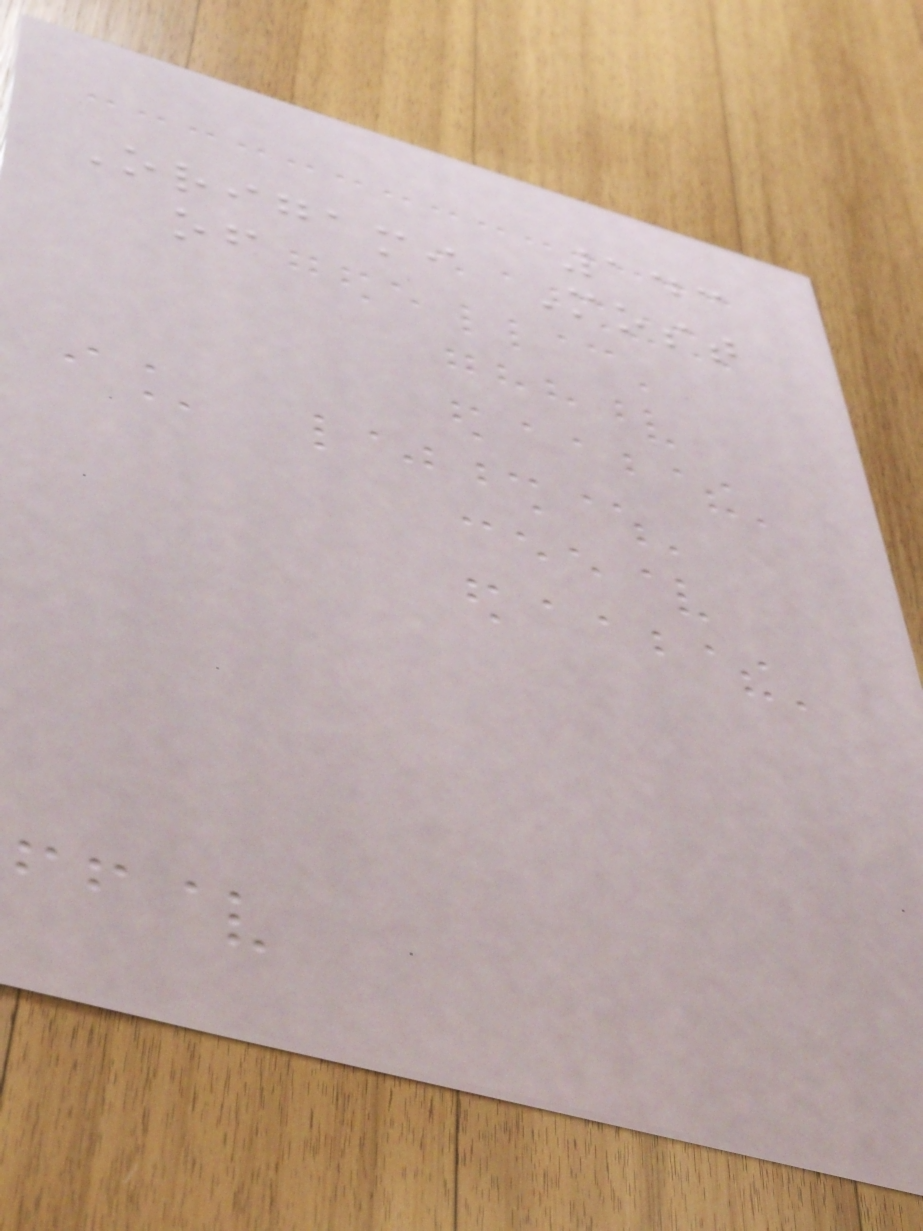143
Origami Most
of
